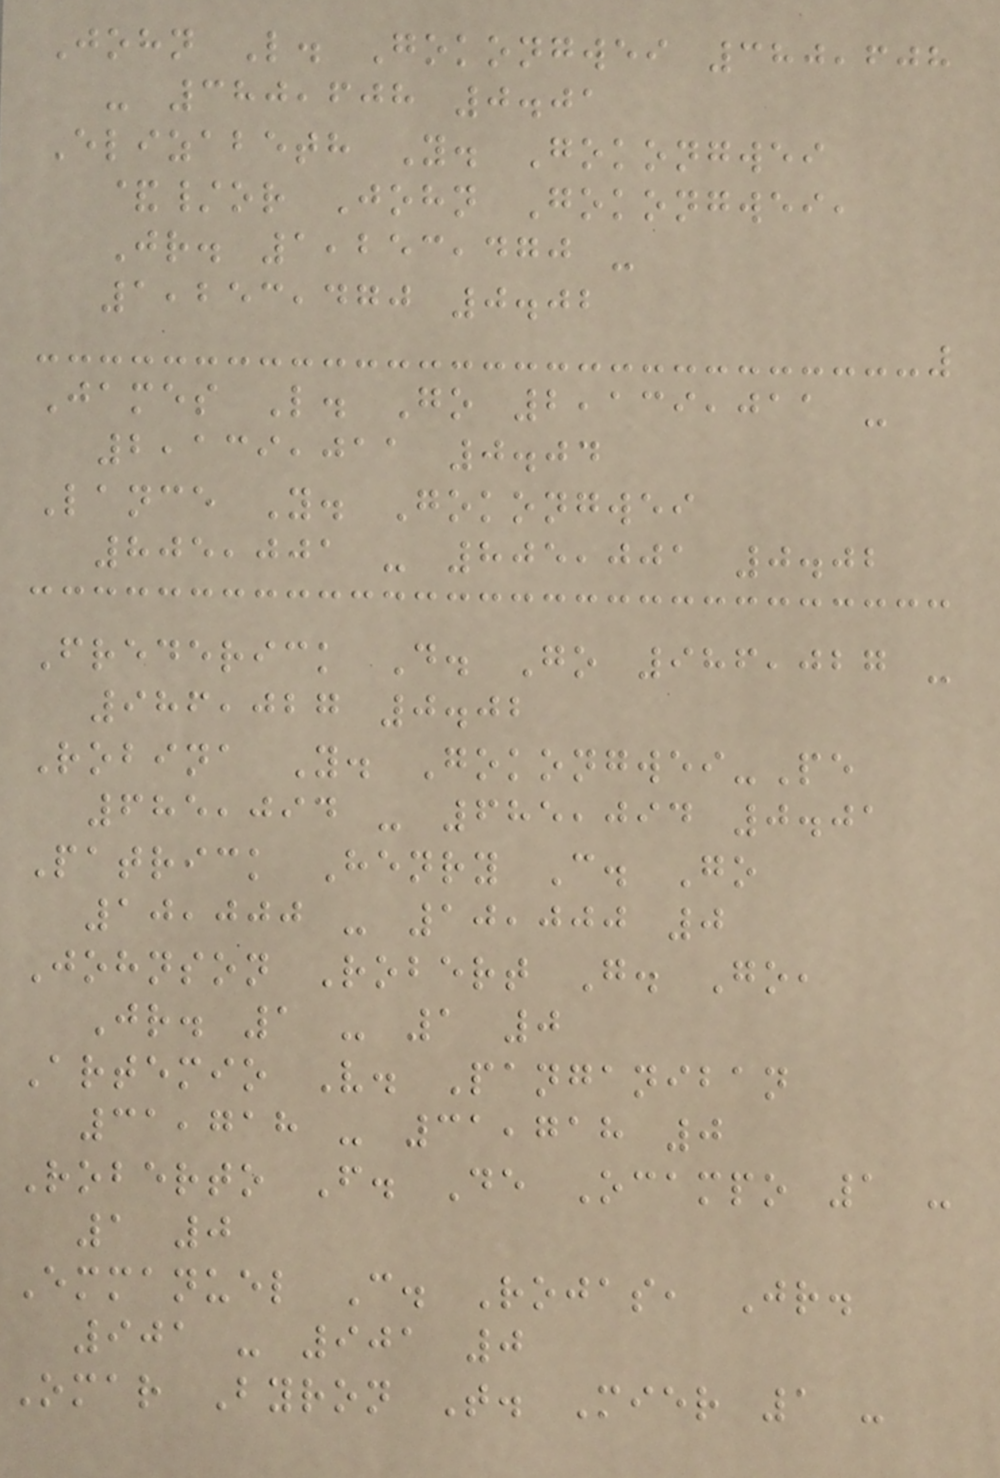John L. Gokongwei 380,608
- 380,608 0.01
Elizabeth Y. Gokongwei
&/or John Gokongwei,
Jr. 1,253,470 -
1,253,470 0.02
James L. Go 2,139,011 -
2,139,011 0.04
Lance Y. Gokongwei
805,001 - 805,001 0.02
Frederick D. Go 986,027 -
986,027 0.02
Robina Y. Gokongwei-Pe
685,094 - 685,094 0.01
Patrick Henry C. Go
10,000 - 10,000 0
Johnson Robert G. Go,
Jr. 1 - 1 0
Artemio V. Panganiban
31,718 - 31,718 0
Roberto F. De Ocampo 1 -
1 0
Emmanuel C. Rojas, Jr.
901 - 901 0
Omar Byron T. Mier 1 -
